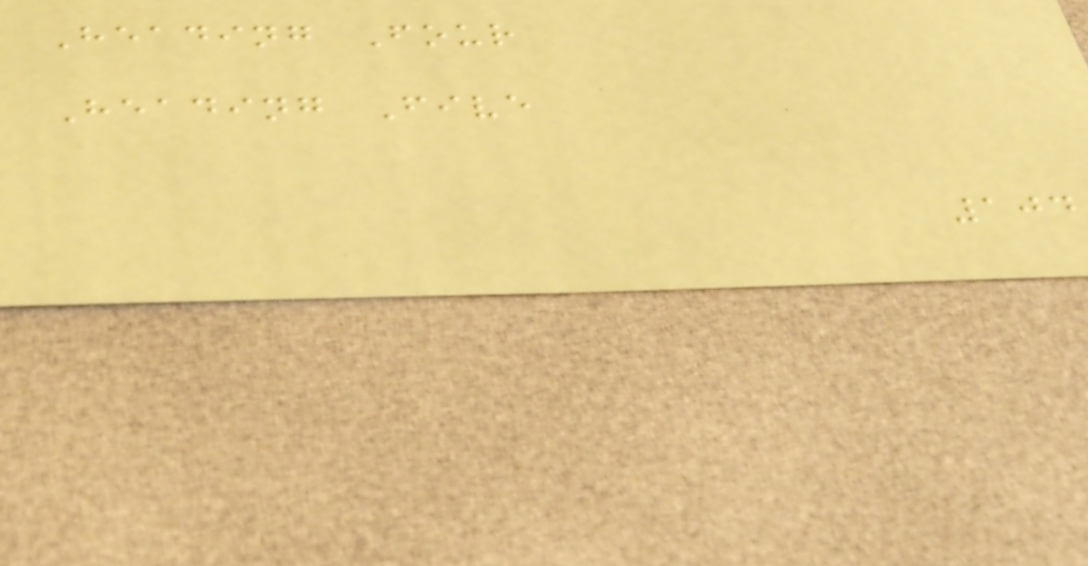Heading Four
Heading Five
104
